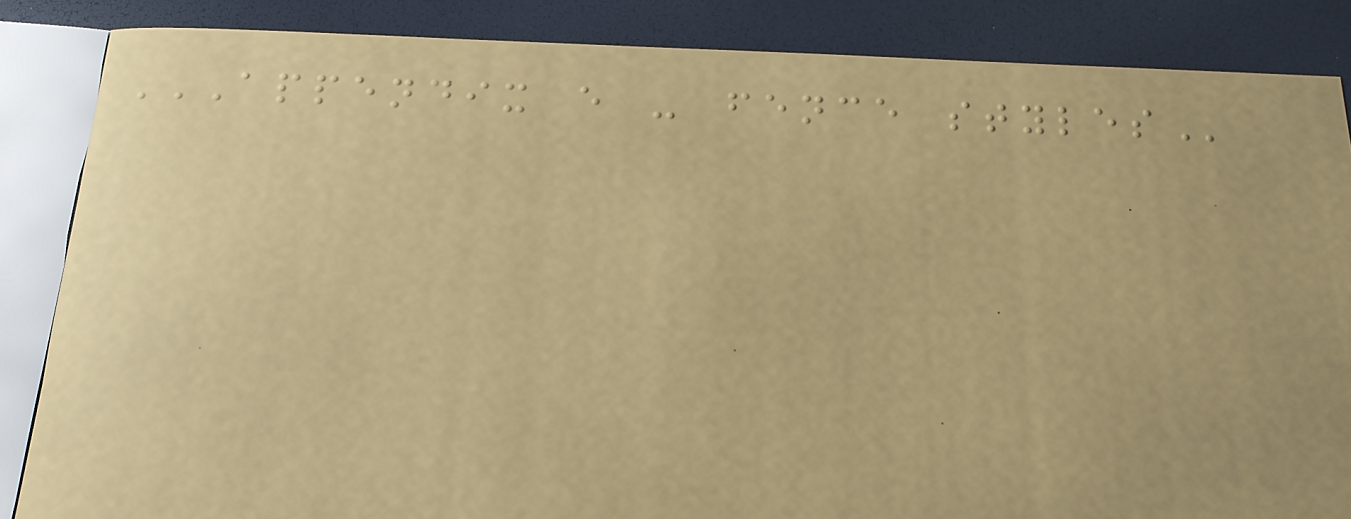APPENDIX E - FENCE STYLES
